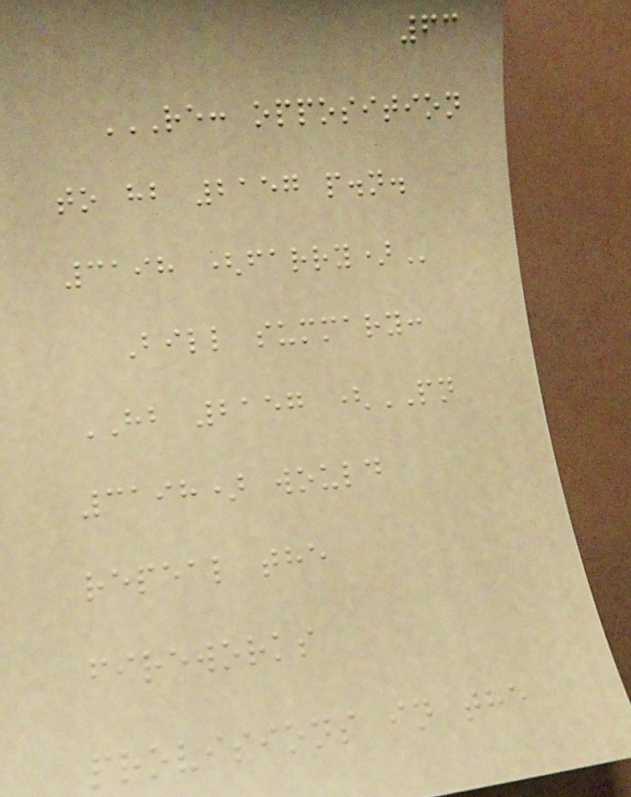63
RE: OPPOSITION
TO HB 2157 P.N.
3198 (FARRY)
Bill summary:
HB 2157 (PN
3198) would
repeal the
fireworks
provisions in the
